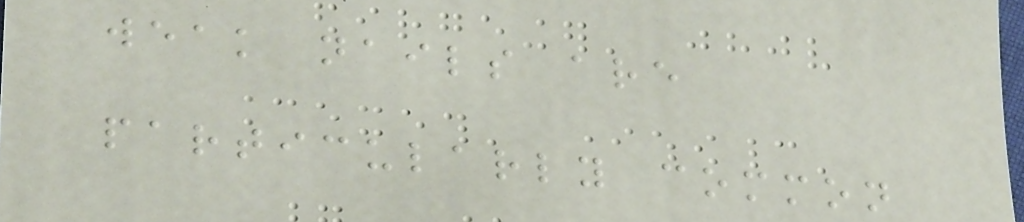weak nails are
particularly common
